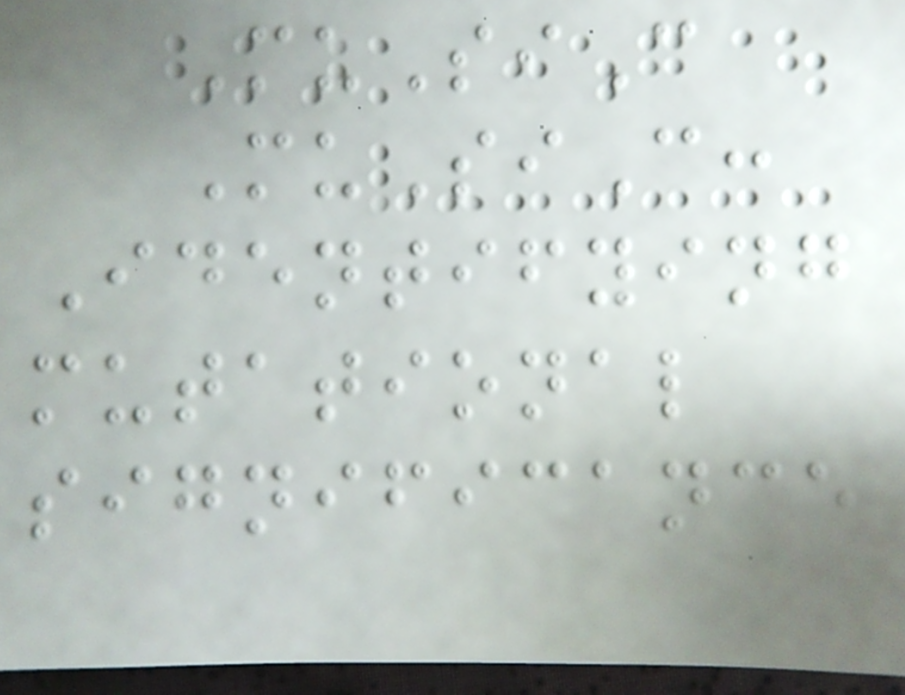MuSiC
MuSiC:
Identifying
mutational
significance
